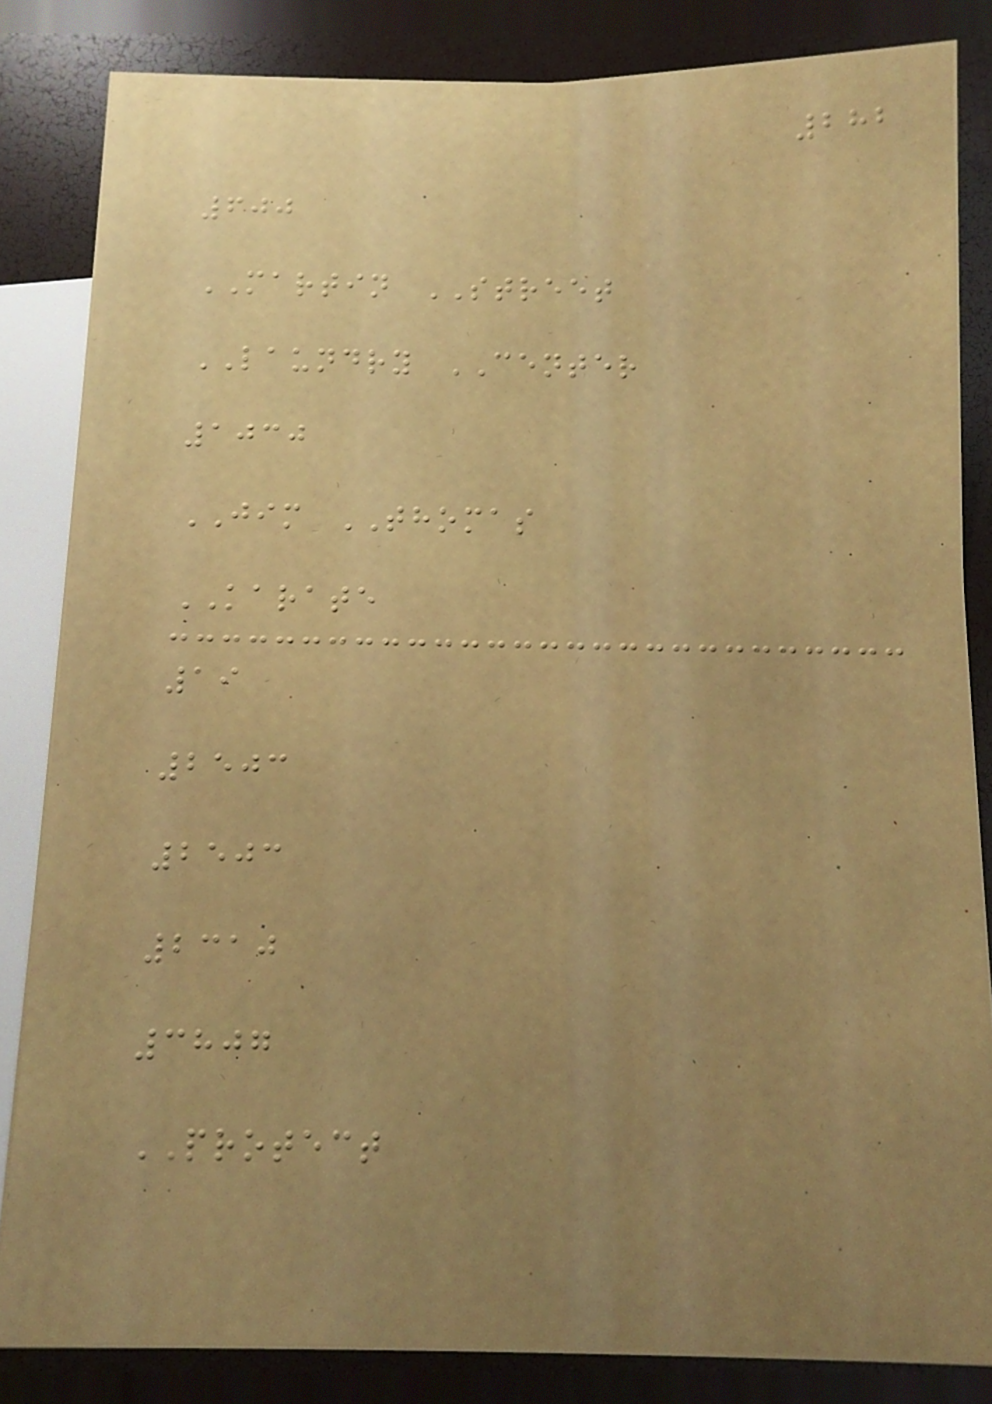282
600
MARTIN STREET
LAUNDRY CENTER
1030
JIM THOMAS
KARATE
19
2503
2503
2310
3807
PROTECT
